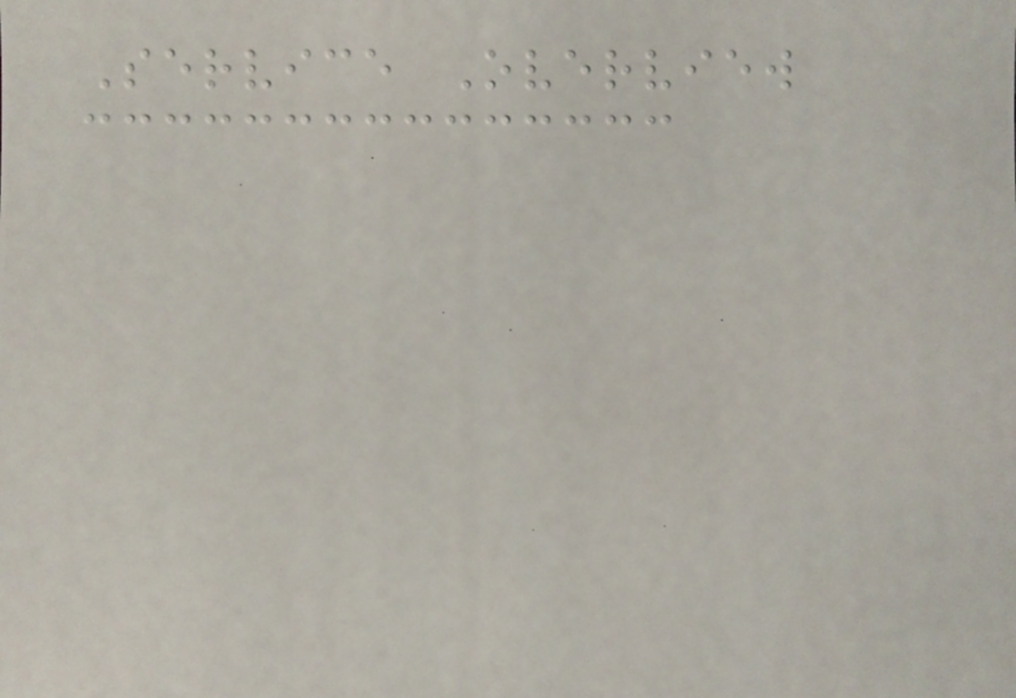Service Overview
